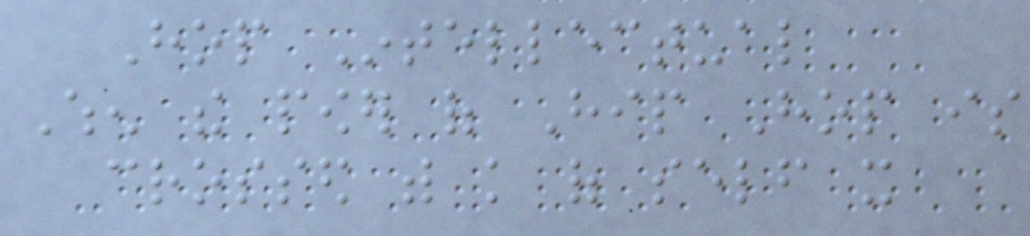Hop Intellectual
When the power of Hip Hop is
crossed with knowledge of self it
